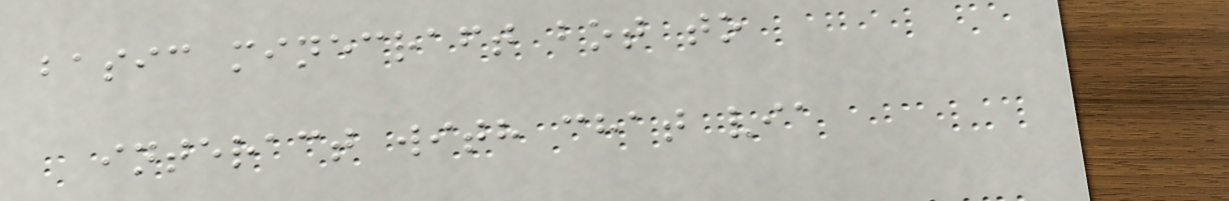basic minecraft bot to
interact with chat via
